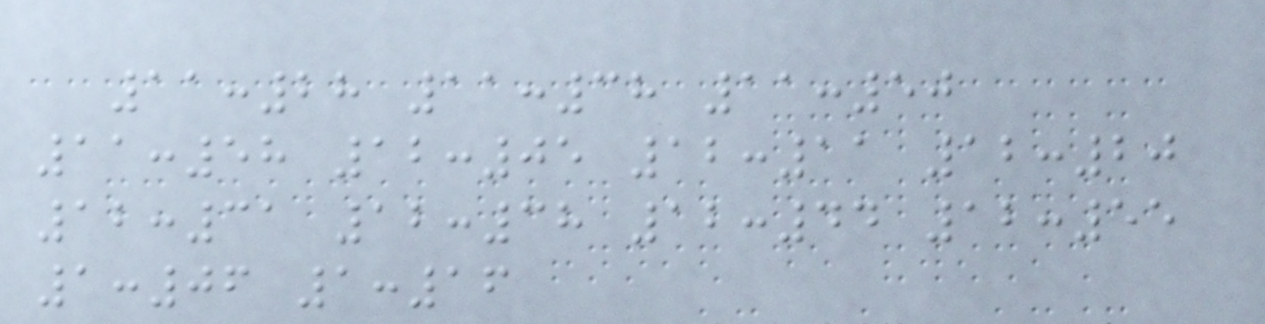11:28 11:38 11:50
11:58 12:05 12:11 12:20
12:31 12:38 12:44 12:55
1:06 1:16
